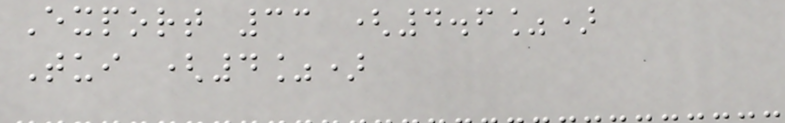Export 33 (4.6%)
Tui (4%)
